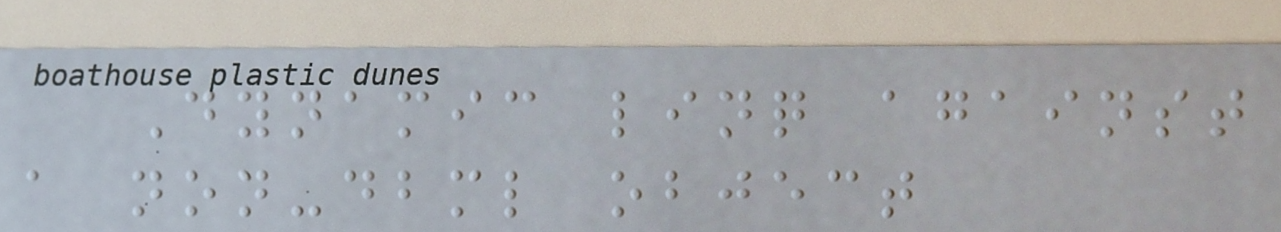Dynamic linq against
a non-dbml object
